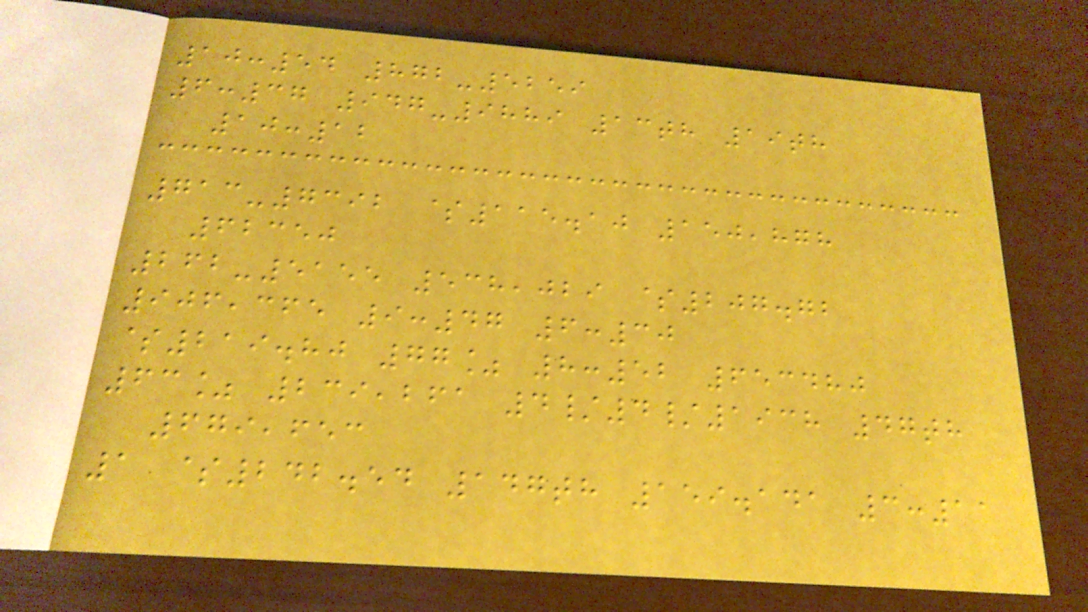10:54 872-5259
6:37 947-9889 13th 19th
10:12
713-7392 $115.10 150,878
62350
262-5155 538,029 $207.72
906,365 9:47 6:30
$219.80 77% 8:52 653480
63% 239,261 4/4/1938 47th
679,653
1 $242.54 147th 159.141 3:11
